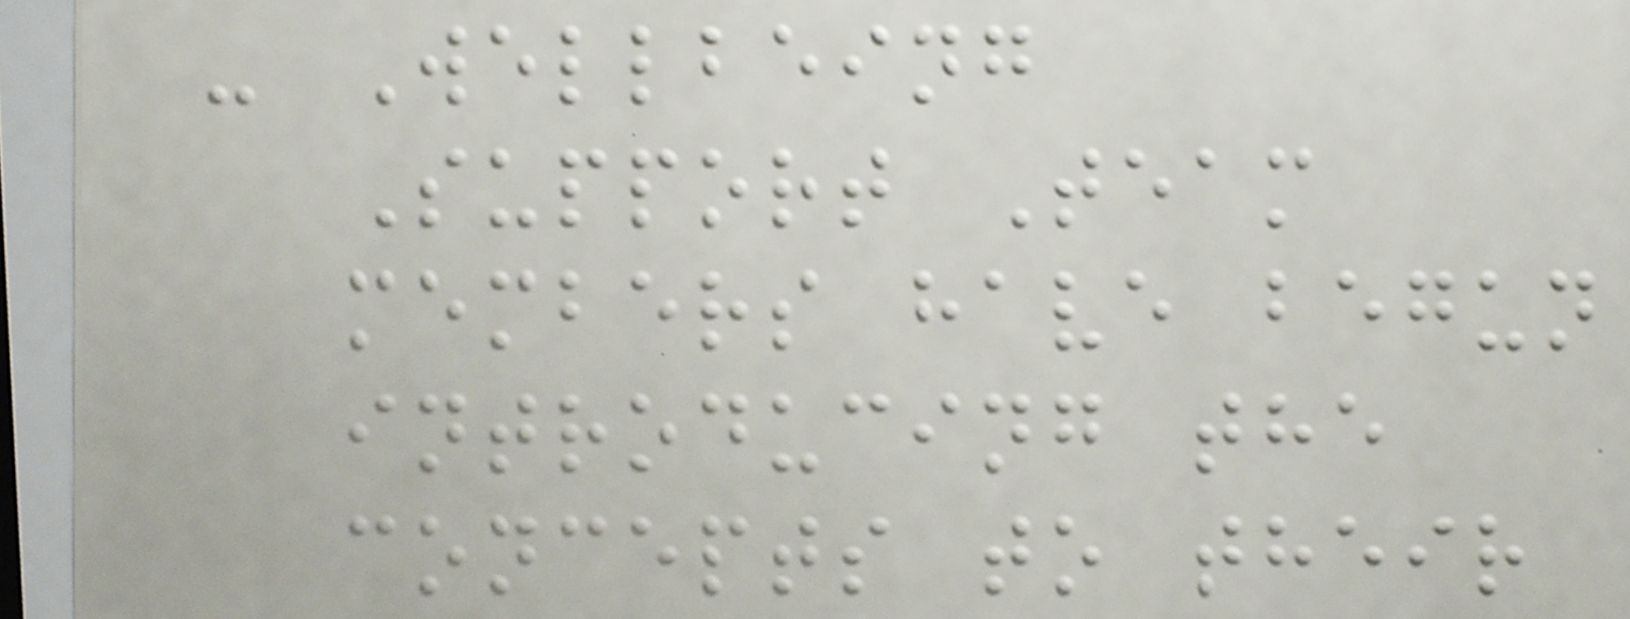- Wellbeing
Support Team
members have begun
introducing the
concepts to their
